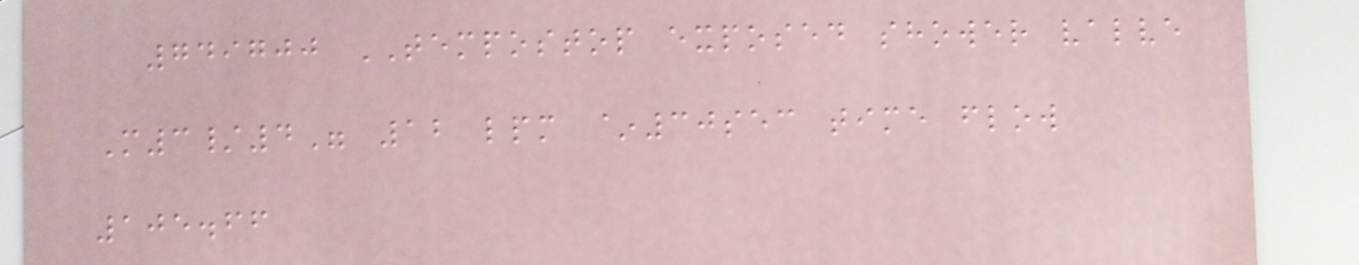749700 TEMPOSTOP exposed shower valve
M3/4" 12 lpm ~30sec time flow
105.66
